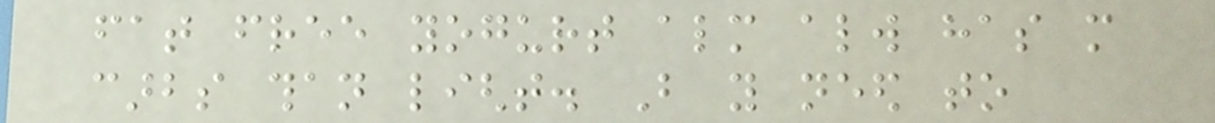fat free yogurt almost always has more
carbs than light. But you need to
